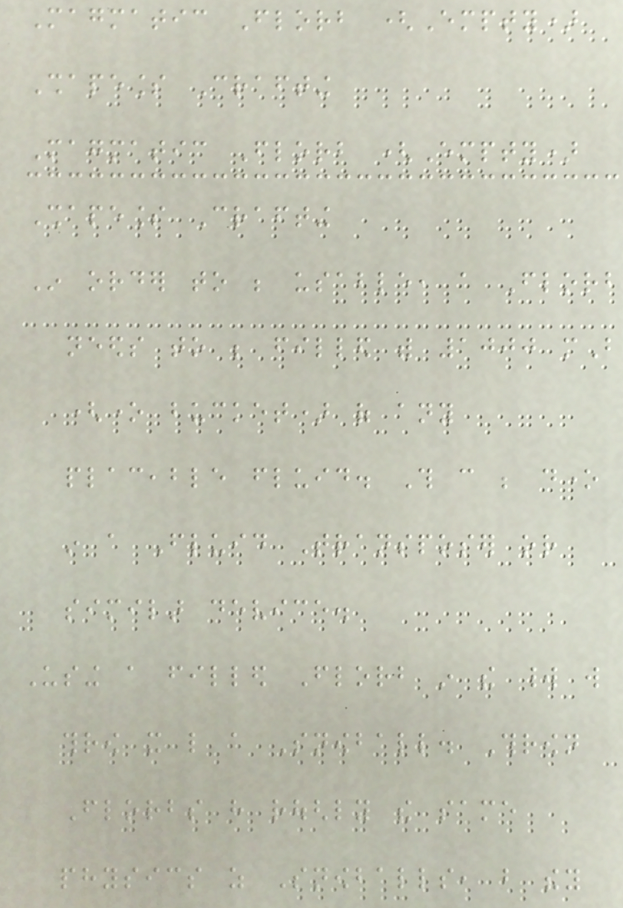Magmatic Florb (Empty)
Shapeless Crafting
Magmatic Florb (Empty)
Shapeless Crafting
In order to be usable, a Florb
needs to be filled with 1000 mB
(one bucket) of any
placeable fluid. This can be done
in a Fluid Transposer or
similar device.
Using a filled Florb in the world will
throw it like a Snowball. Thrown
Florbs have roughly the same
physics as Snowballs, but they
